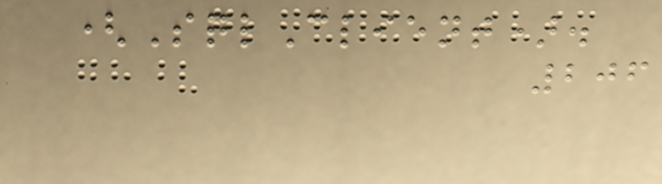(SqlClient).
206
